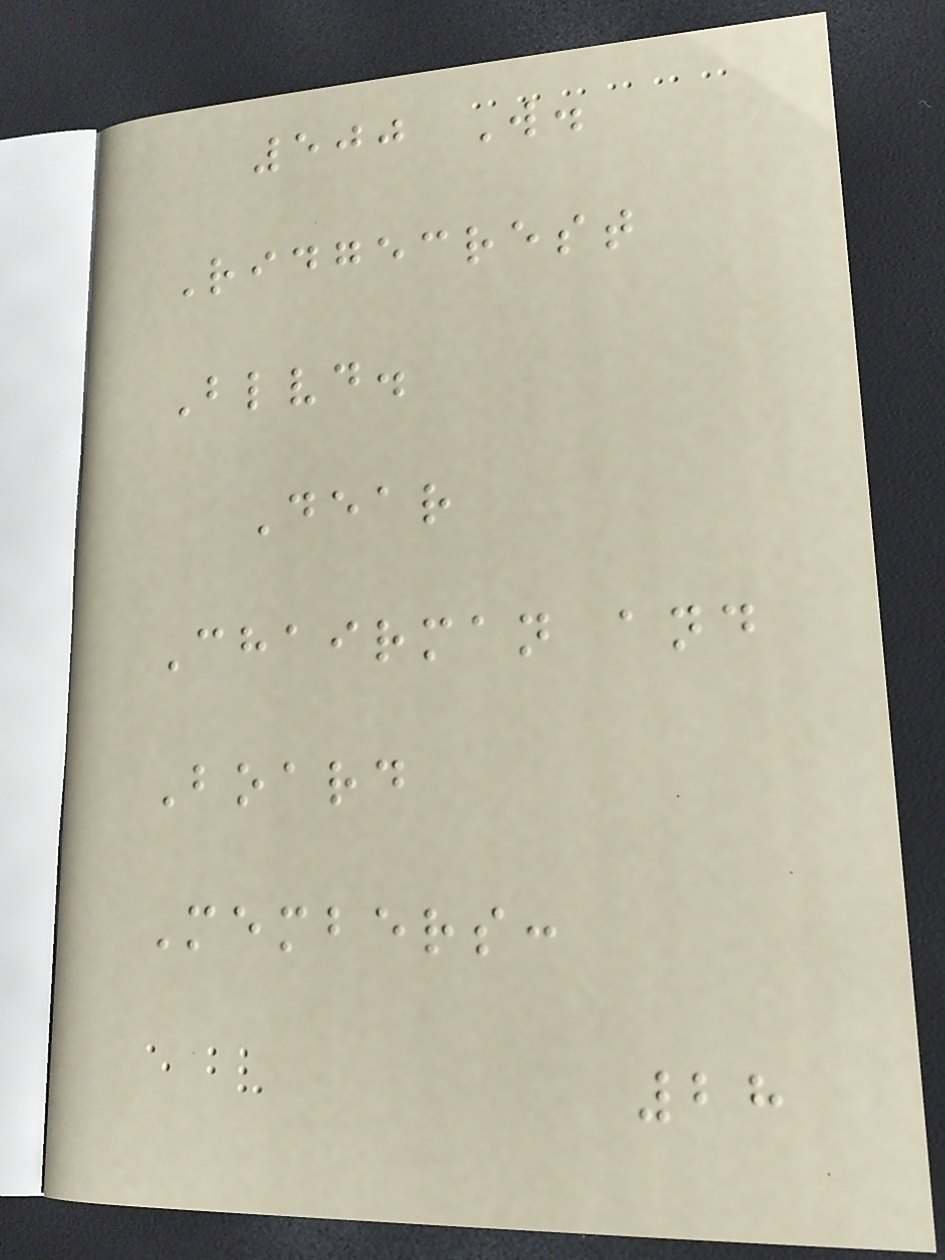500 W.
Ridgecrest
Blvd.
Dear
Chairman and
Board
Members:
28
